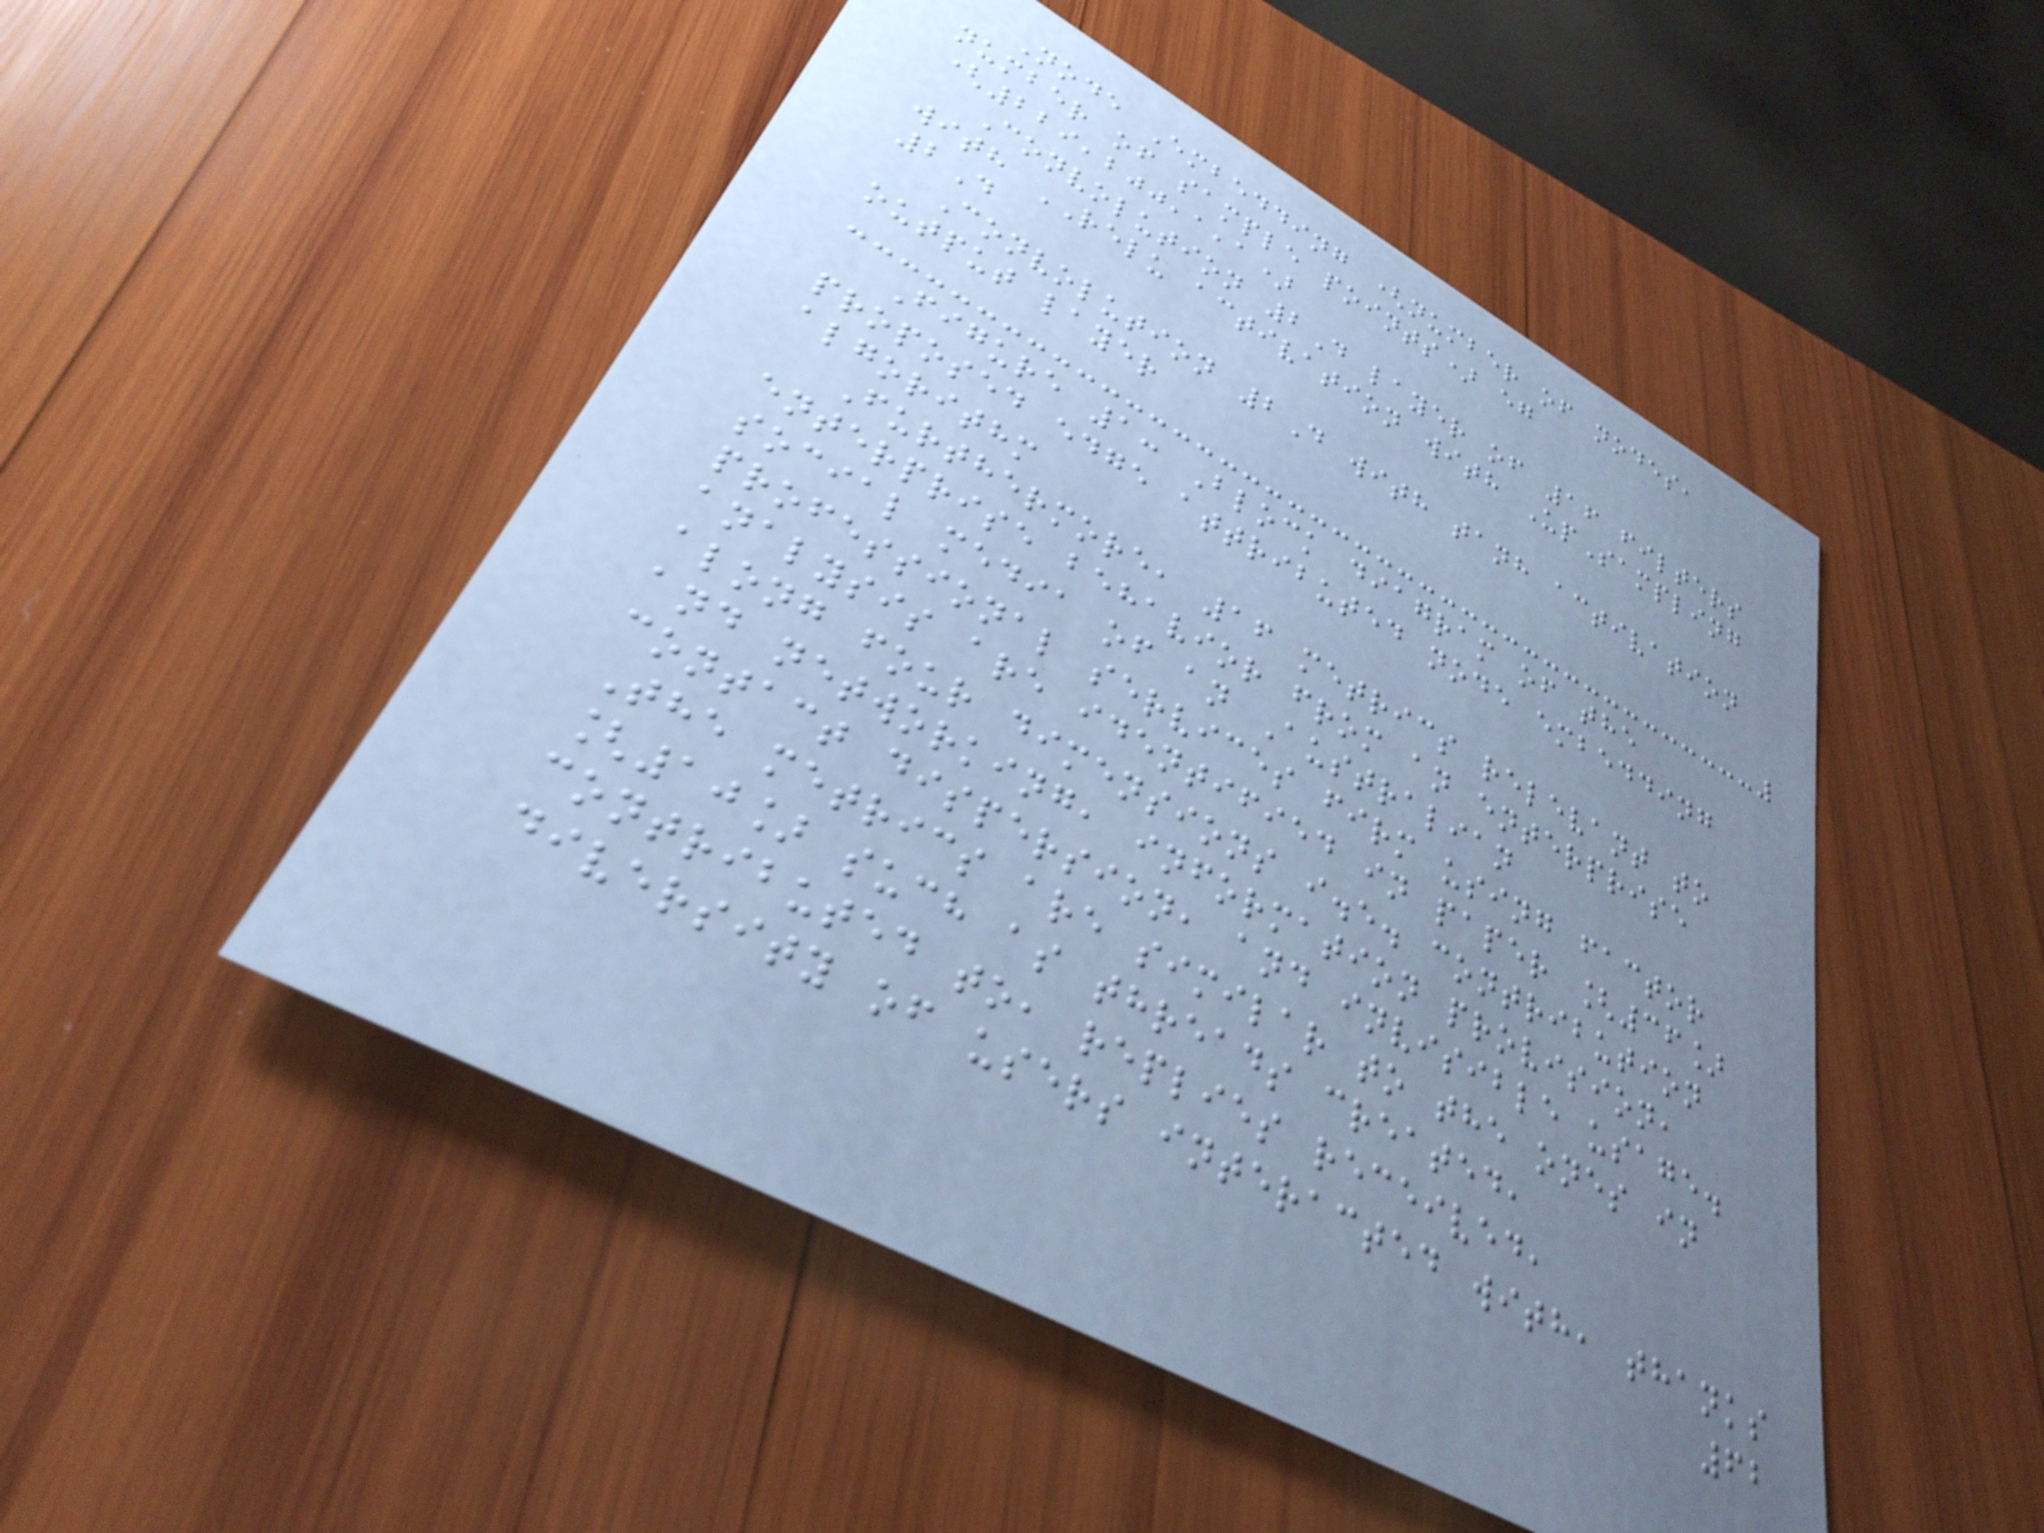Node Embedding (number of nodes,
number of sample points) eg
(229,200,1,1)
Convolution 2D layer of 16 filters
with RELU activation with UpSampling
2D
Convolution 2D with tanh activation
output layer
Figure 1: Block diagram of the
proposed edge attributed node embedding
algorithm
Furthermore, 16 metrics relevant to
enterprise behavior from an enterprise
social media of an Australian
professional services firm using factor
analysis are identified in paper [36]
along four dimensions i.e. contribution
and networking, information provision,
contact dispersion, and invisible usage.
The metrics are similar to the ones in
[10] such as threads created,
contributed to, replies received,
diversity of users interacted with, thanks
62
